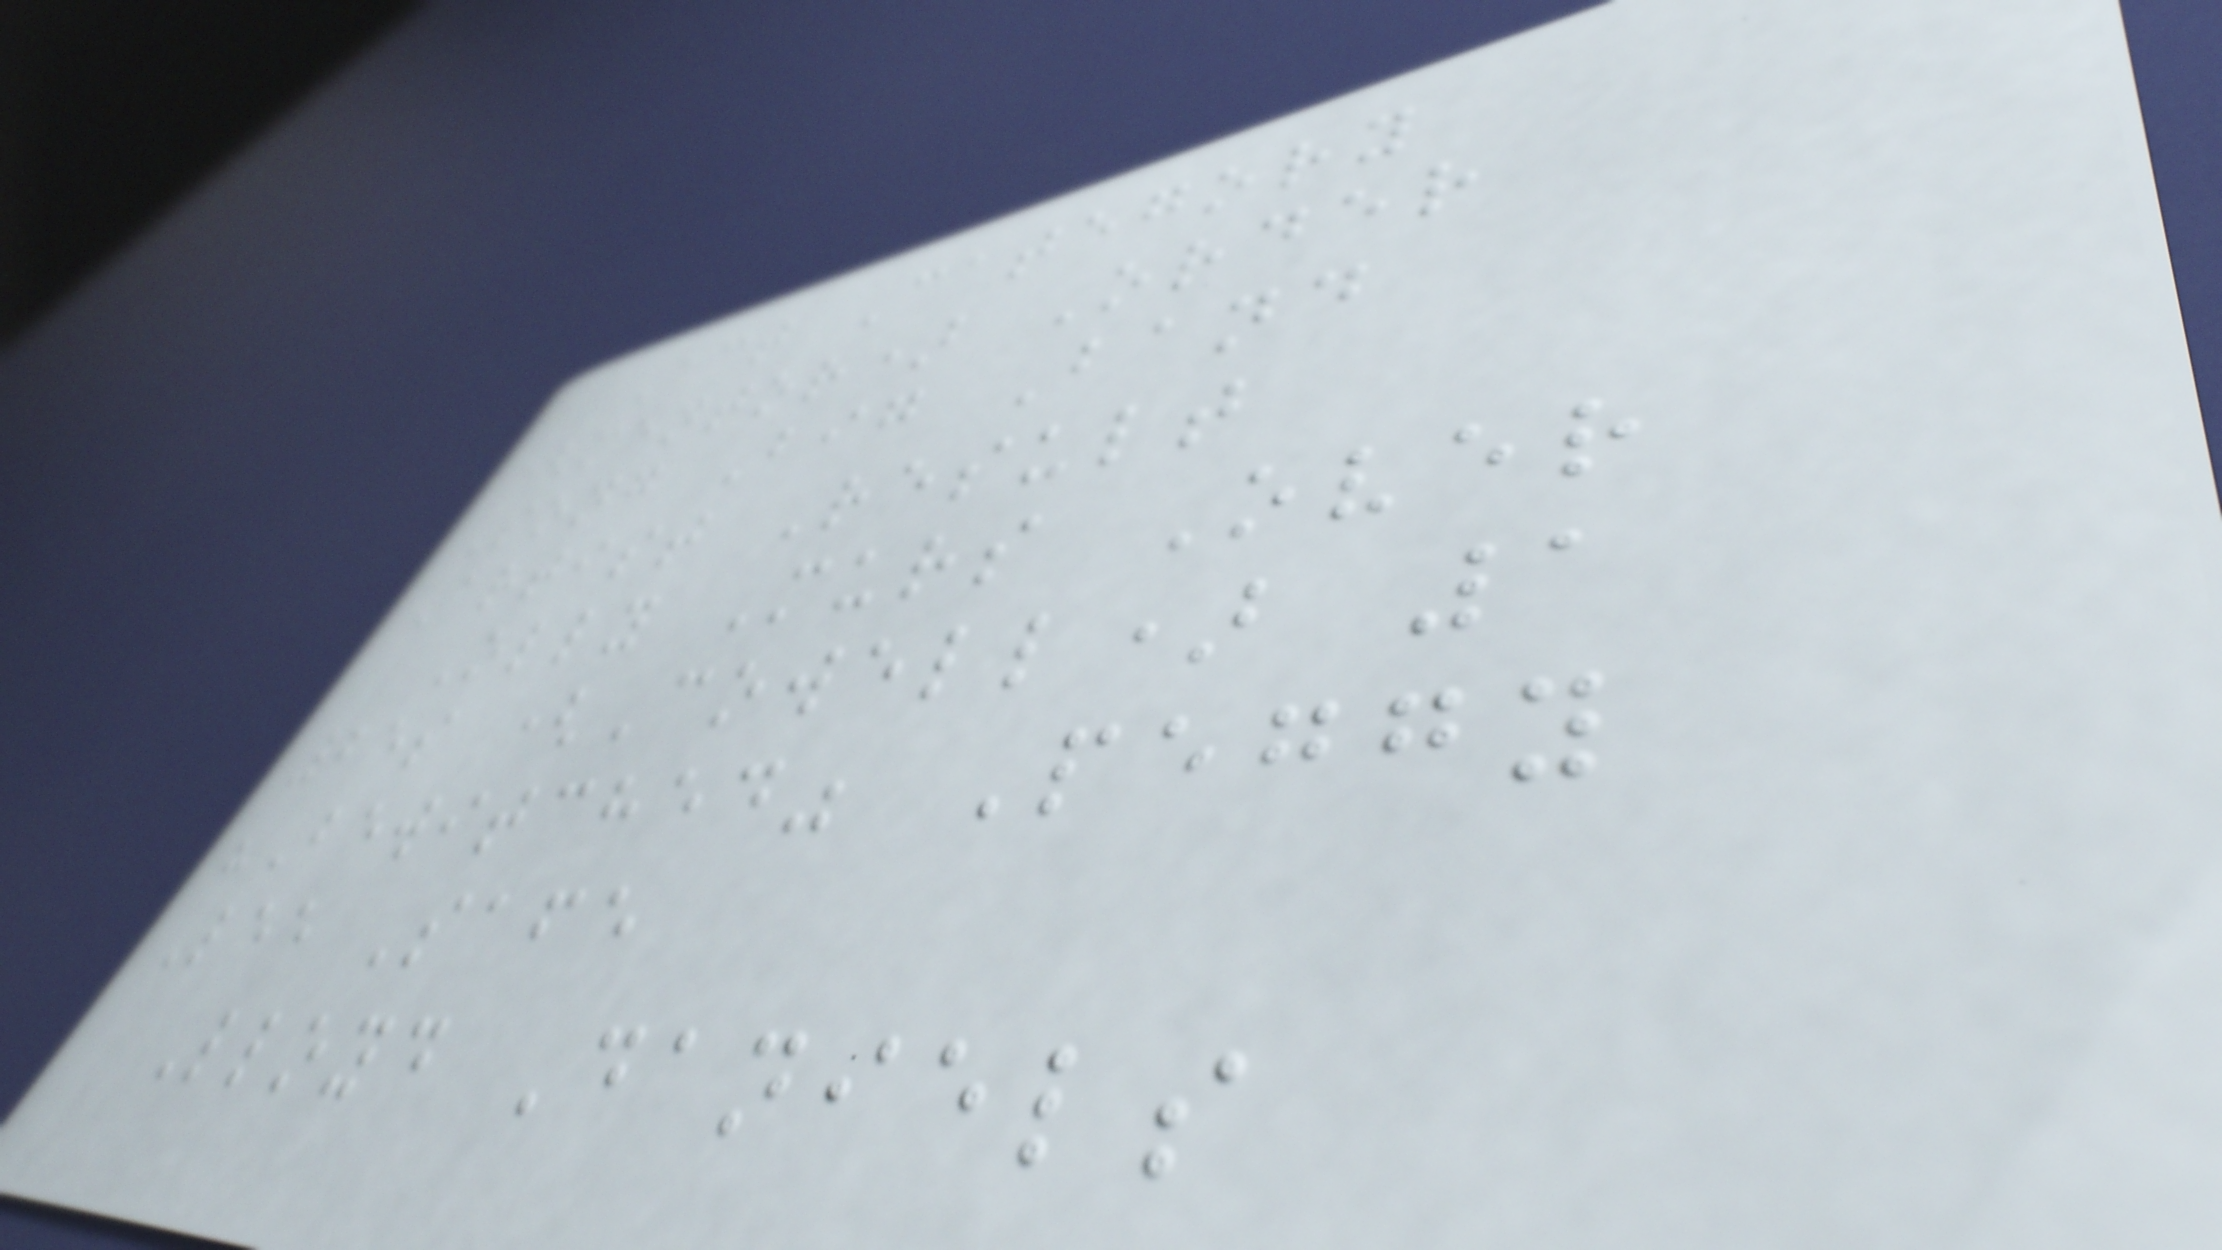Act Category
(mentor) Order
Song Big Band
Artist Result
Olly Murs Over
25s (Cowell) 1
"Bewitched" Peggy
Lee Safe
Lloyd Daniels
